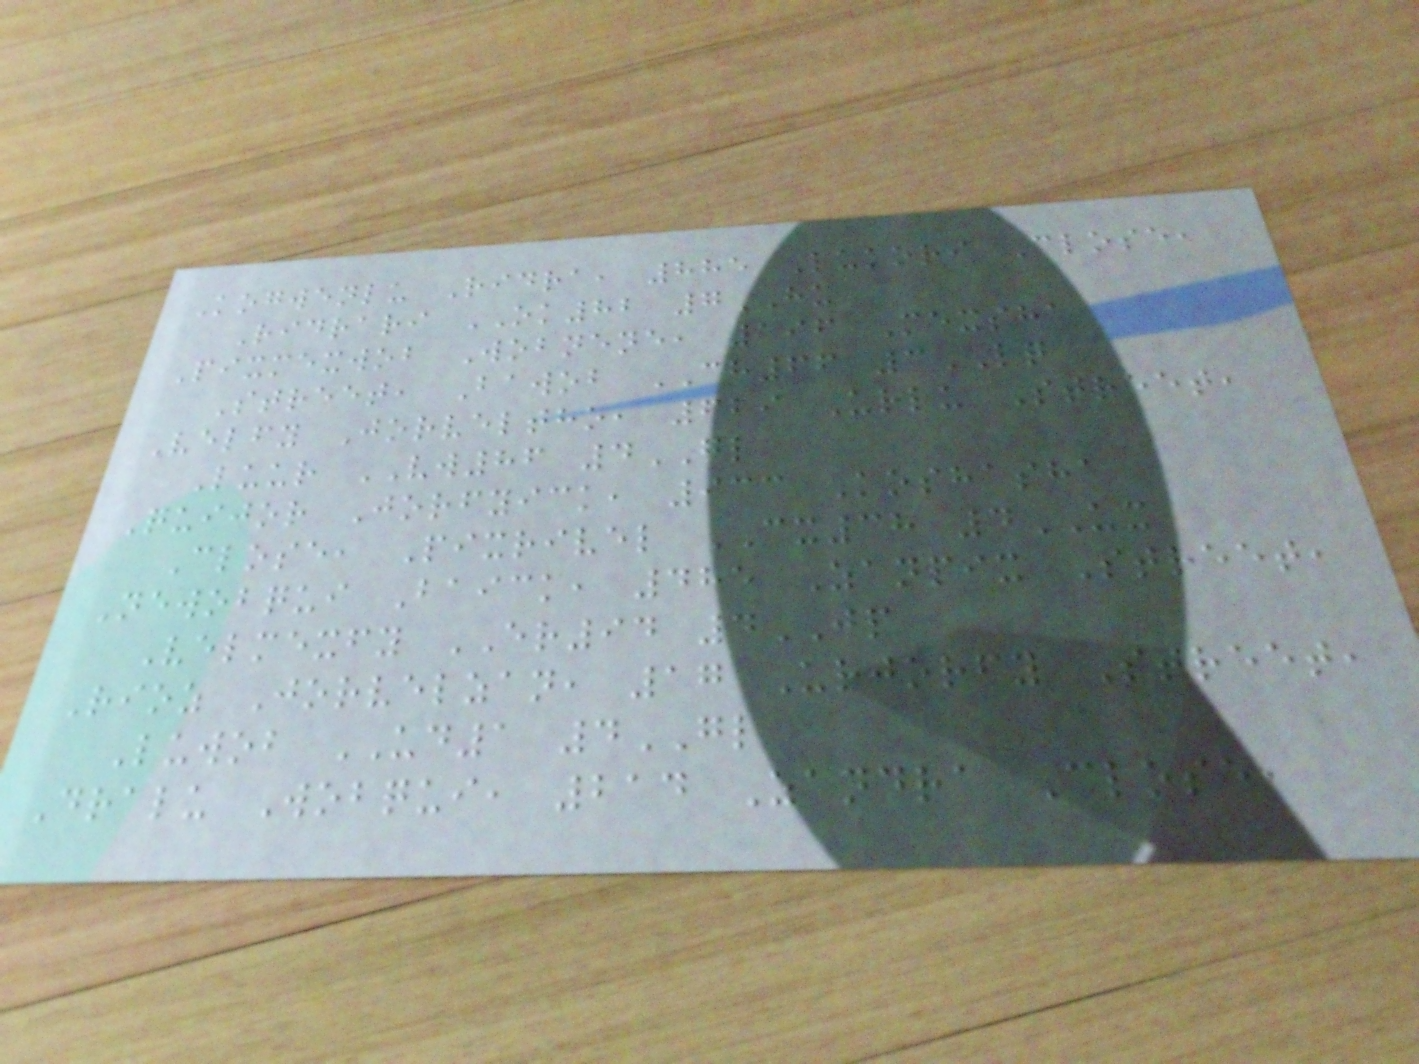Kogwenlu Ridra, 885 Lukori Close,
Ridrari OK82 7HU
Pixmexwob Wobnene, 196 Mexsha
Street, Bawob CH66 3LQ
Velfy Jorveltho, 629 Urlu Street,
Luur VW86 4GL
Quijor Jorfyick, 933 Koshasha
Close, Pixrivel CX38 4UX
Newobqui Baick, 485 Zanpix Street,
Velmexfy ER94 4JP
Rioz Jorvelzan, 17 Urjorfy Street,
Luwob UD1 4GL
Dralu Wobqui, 214 Zandra Close,
